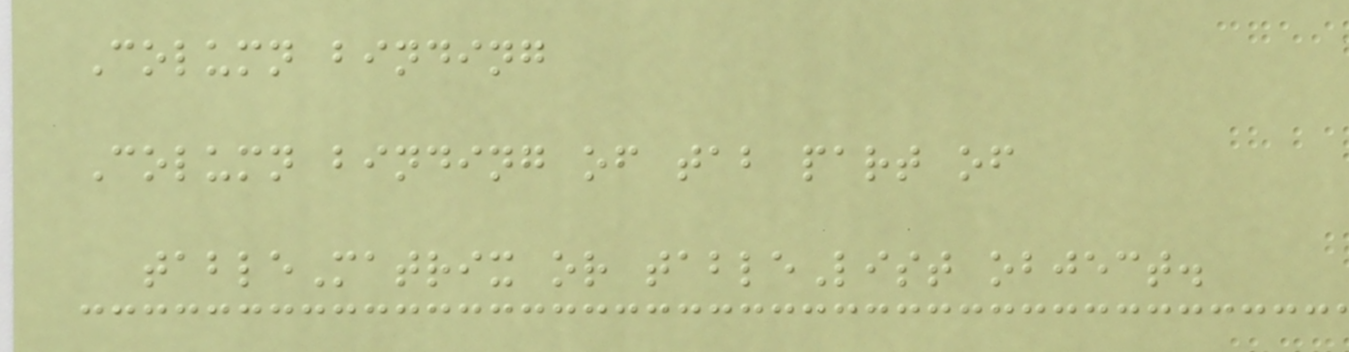Column binding
Column binding of tab part of
tableMatrix or tableList object.
